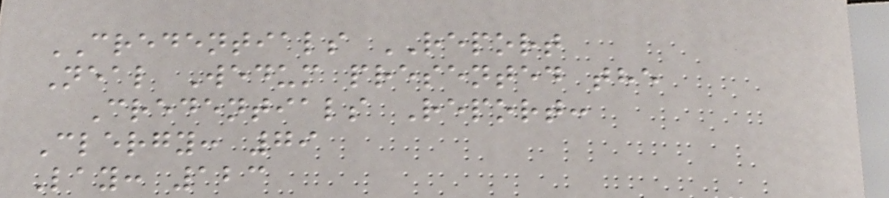CREDENTIALS REPORT
Neal Wedum presented the
Credentials Report:
Clergy: 79
Lay: 123
